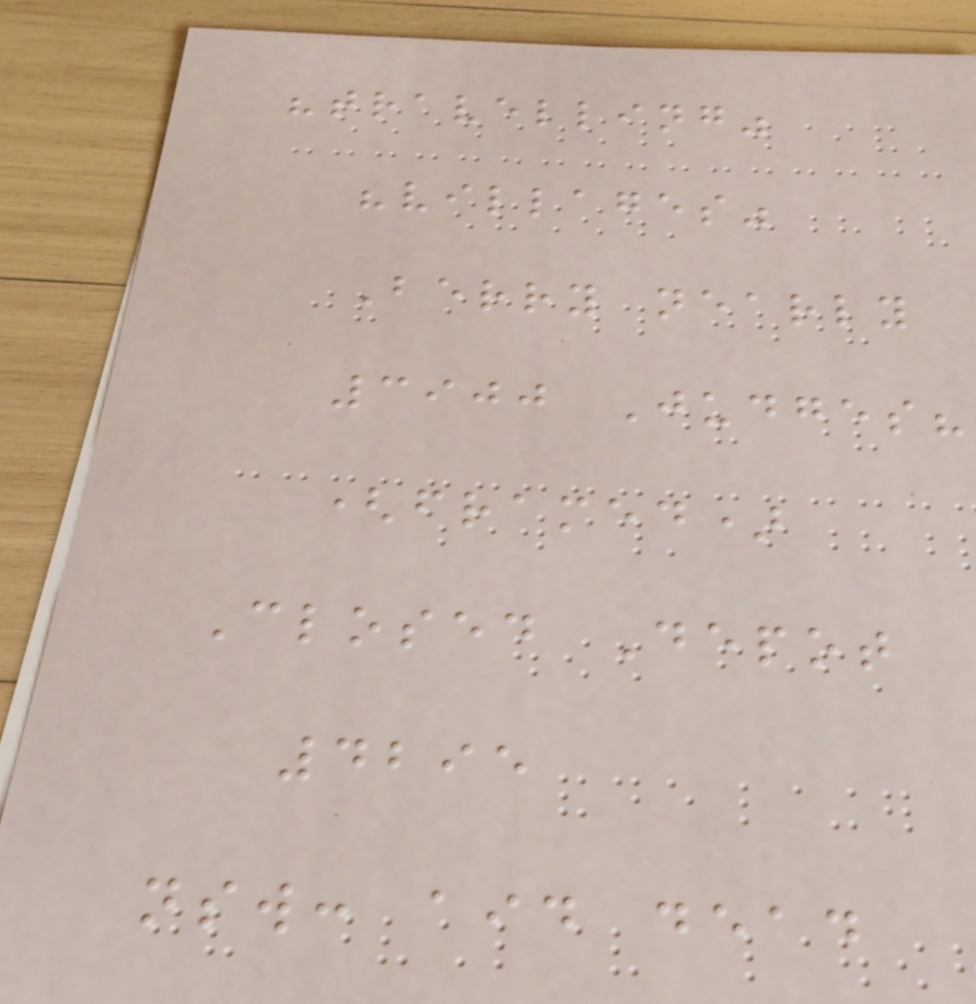"travelling"
"villages"
Berry nearly
3900 Judges?
(framed)
Closed Depot
4295
nsw: aid dead
